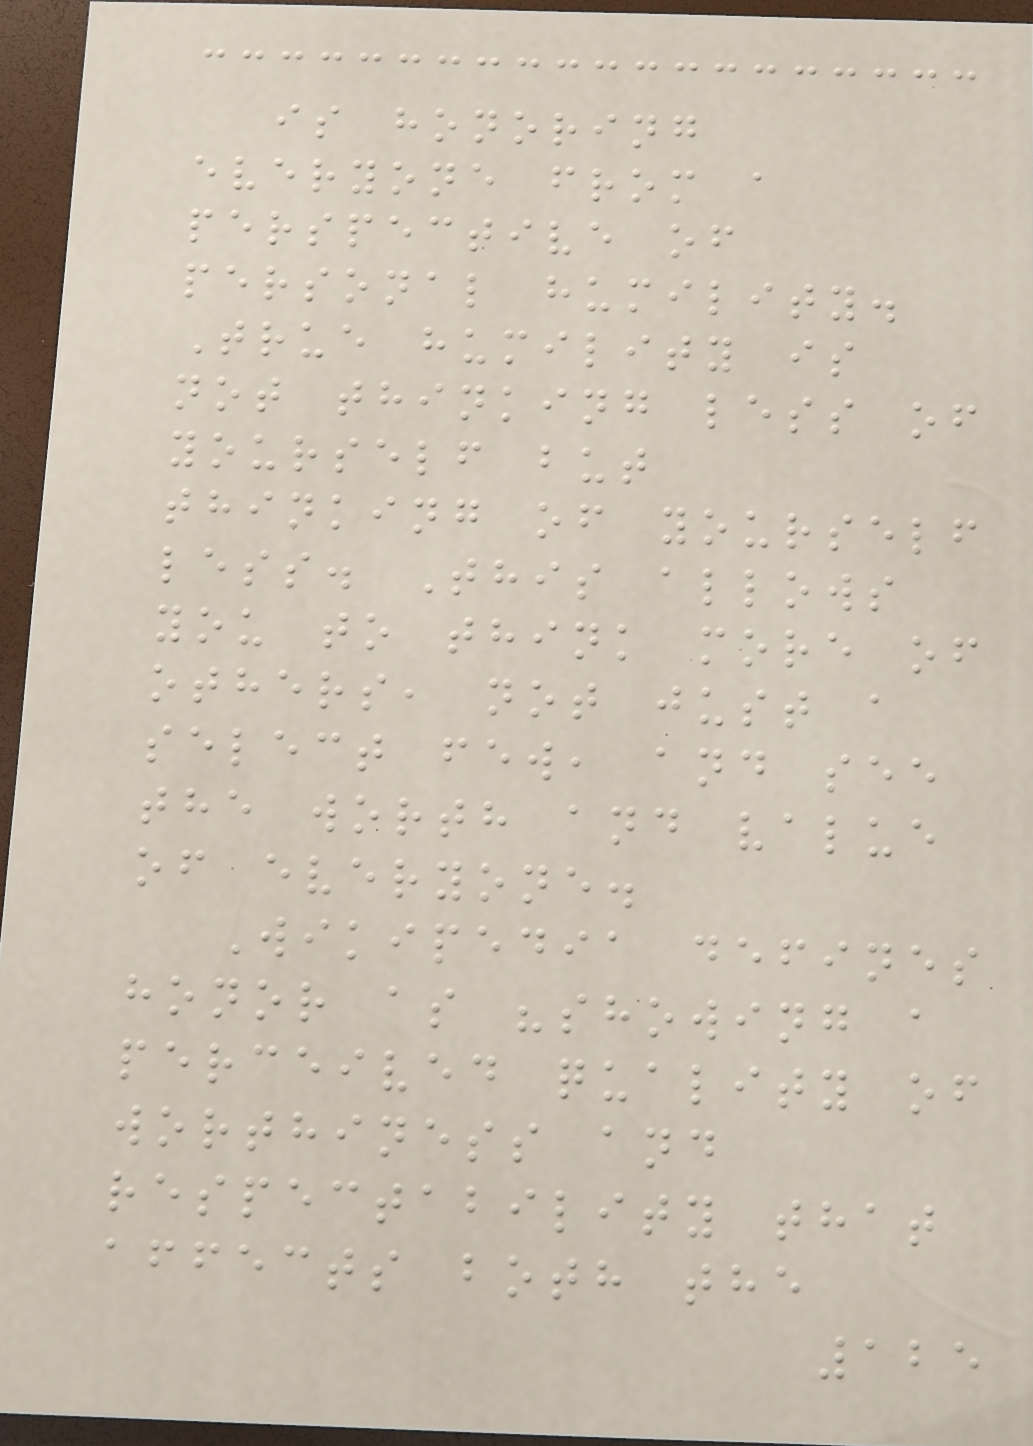is honoring
everyone from a
perspective of
personal humility.
True humility is
not thinking less of
yourself but
thinking of yourself
less. This allows
you to think more of
others, not just a
select few, and see
the worth and value
of everyone.
Wikipedia defines
honor as "showing a
perceived quality of
worthiness and
respectability that
affects both the
125
